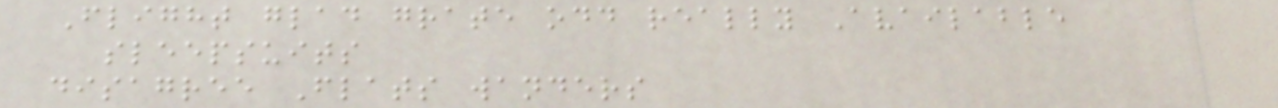Flight glad grate odd really Available
sleepsuits
disagree Flats wanders
